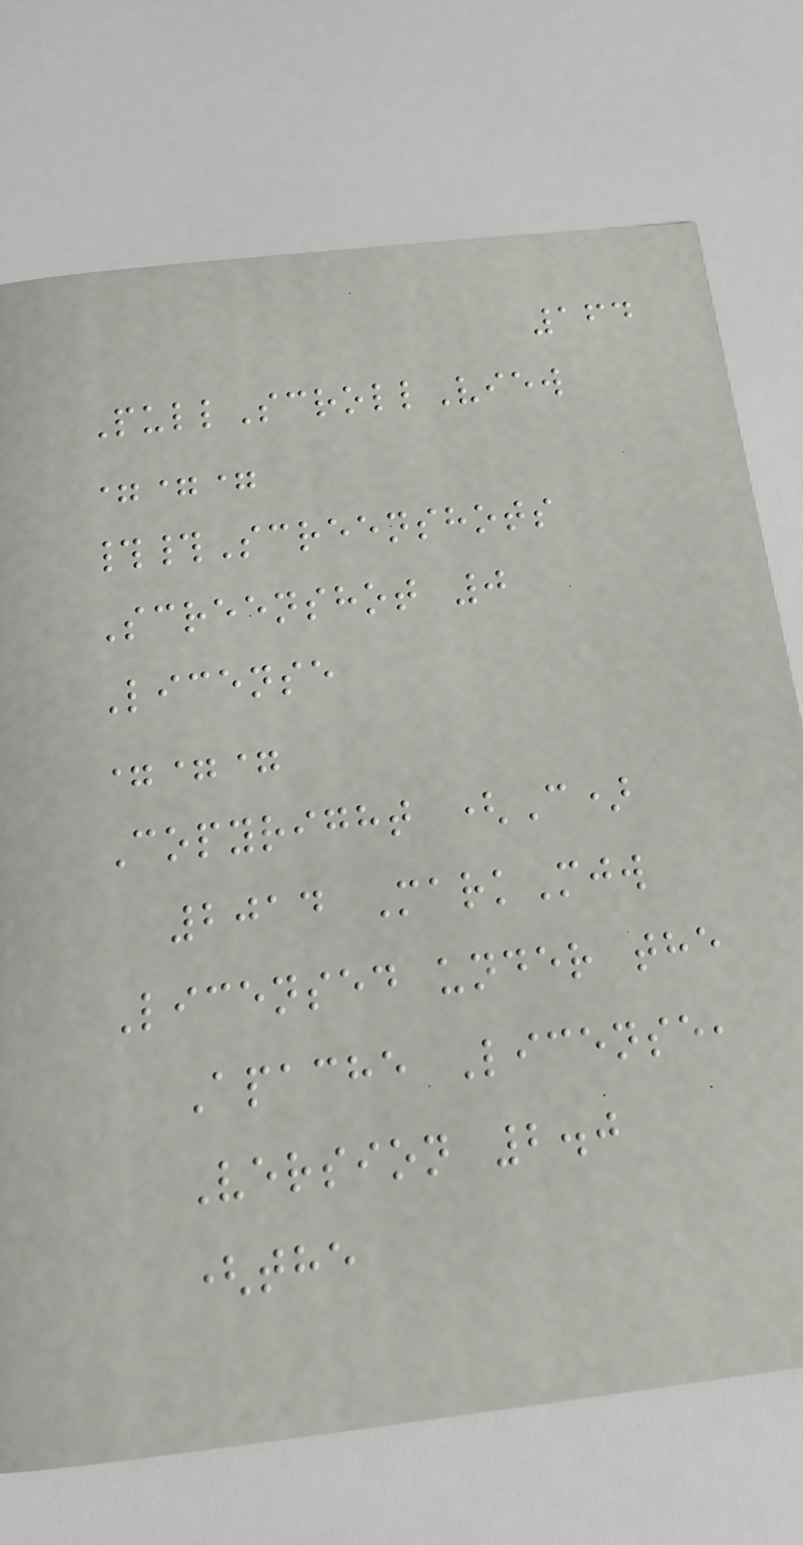164
PullScrollView
===
##Screenshots
Screenshot 0
License
===
Copyright (C)
2014 MarkMjw
Licensed under the
Apache License,
Version 2.0
(the
